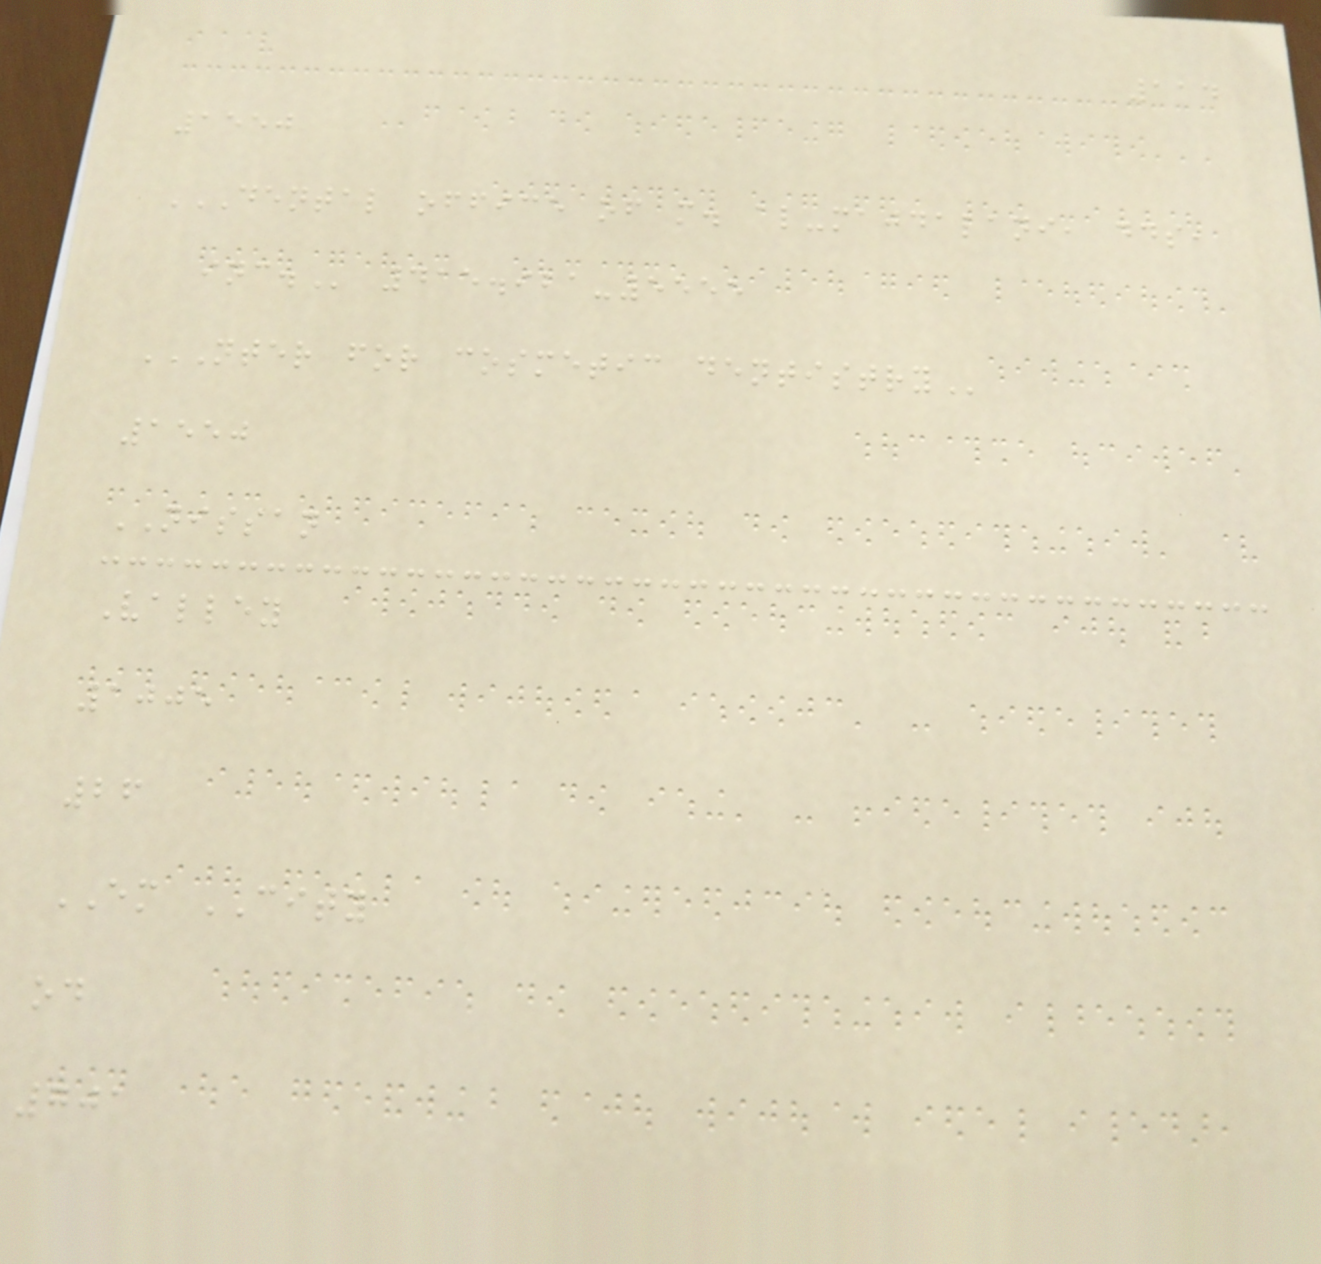114
1550
DENTAL OFFICE OF M. AL-MAJDALANI, DDS,
INC. 415.921-5555
NTER FOR COSMETIC DENTISTRY
1550
NISSAN
Valley
1005
26
EM CITY
od
701
